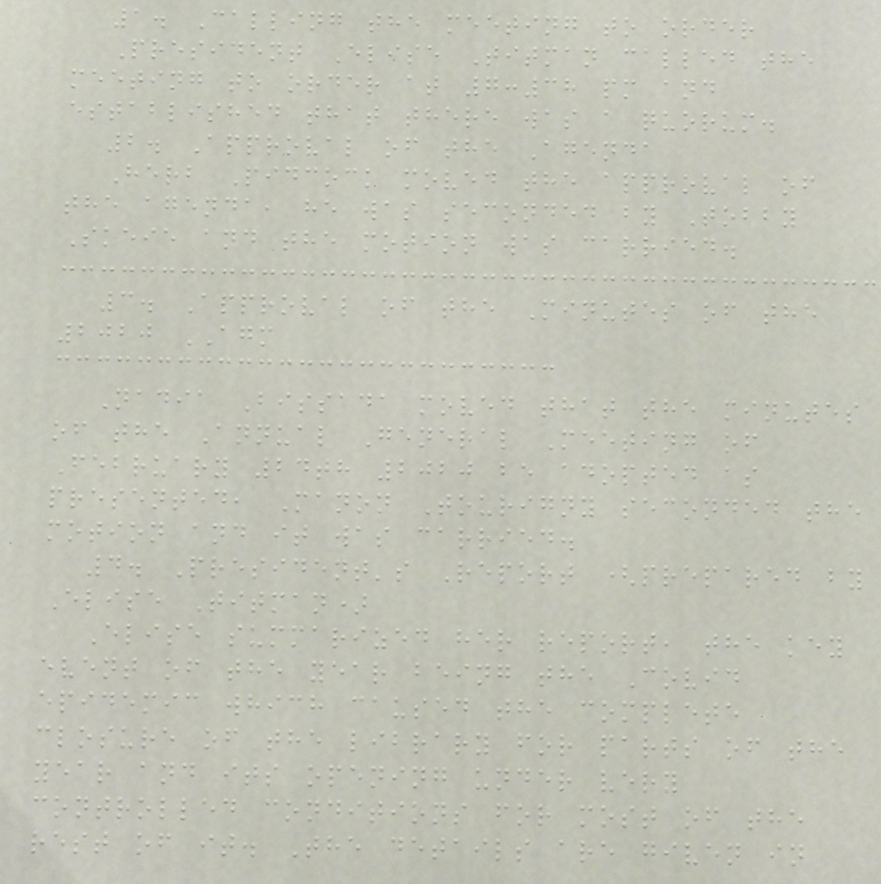1. Calling the meeting to order
President Elise Titman called the
meeting to order at 7:38 pm and
established that there was a quorum.
2. Approval of the Agenda
Herb Pidcock moved the approval of
the agenda, he was seconded by Tobby
Skeie and the motion was carried.
3. Approval of the Minutes of the
2020 AGM
Nadia Bissada moved that the minutes
of the Annual General Meeting of
February 24th 2020 be adopted as
presented, Manon Tourigny seconded the
motion and it was carried.
4. President's Report (prepared by
Elise Titman)
Elise summarized her report, the key
event of the year being the Covid
epidemic which caused the complete
closure of the library for parts of the
year and its opening under very
controlled conditions for most of the
rest of it. The details are given in
